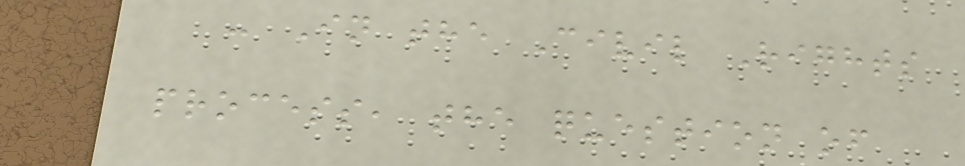- In the Civil Rights
process, the question of
